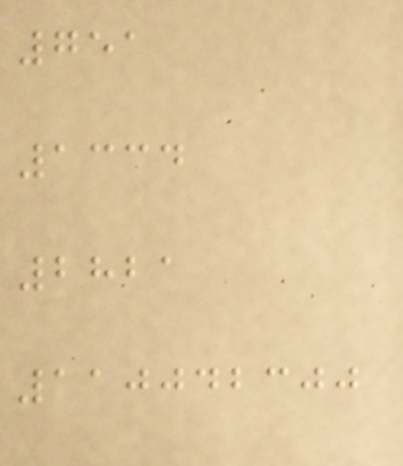751
1334
2821
110042300
